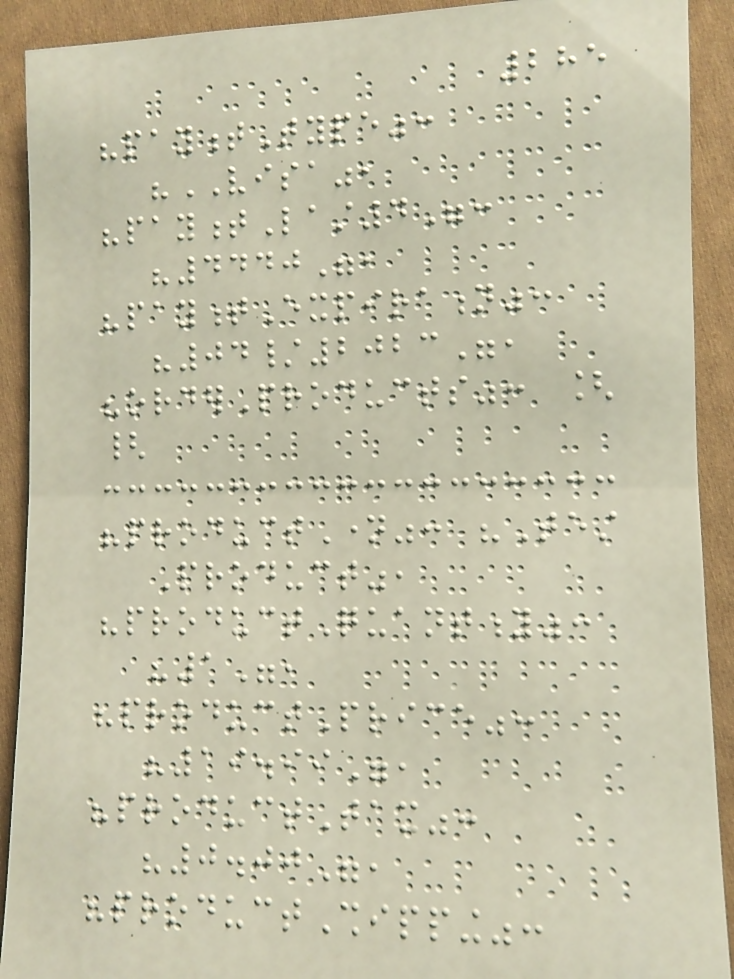285
"paymentType":
"VISA",
"paymentLast4":
"4440",
"paymentExpiration":
"04/2023",
"orderProducts": [
{
"productName": "Test
Product",
"productQuantity":
"1",
"productPrice":
"19.99",
"productTax":
"0.00",
"productShipping":
